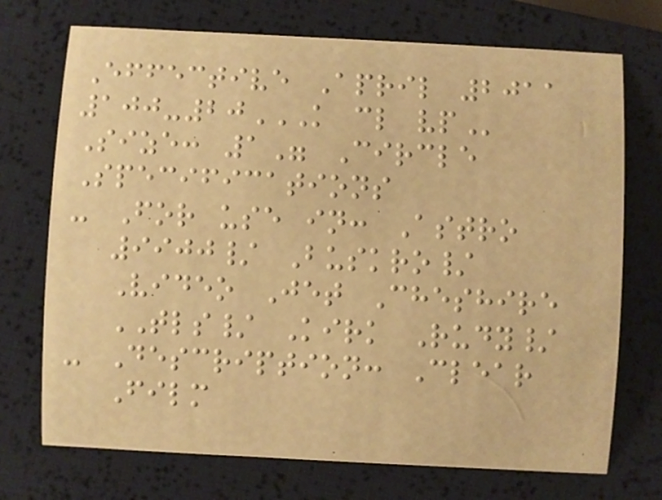Effective April 2011
100-20K CL VP
Size: 1" Circle
Specifications
- For use in: Astro
9900/ Buskro/
Video Jet Cheshire
TLS/ Kirk Rudy/
- Description: Clear
Film
